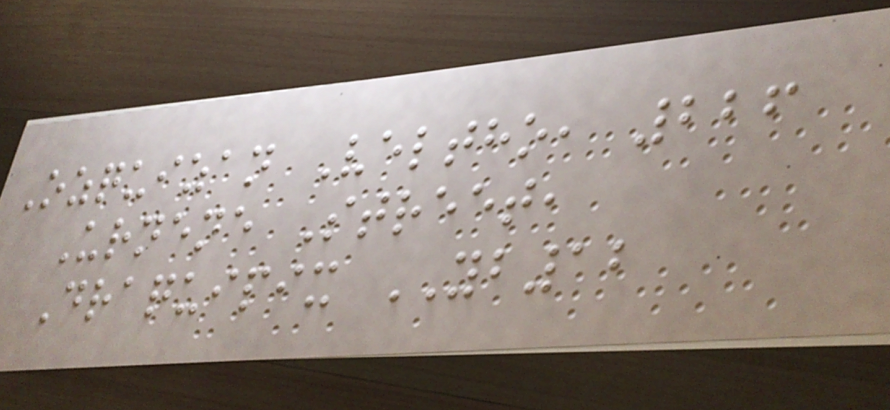Ozquizan Veltho, 226
Urnene Street,
Draquipix YB12
